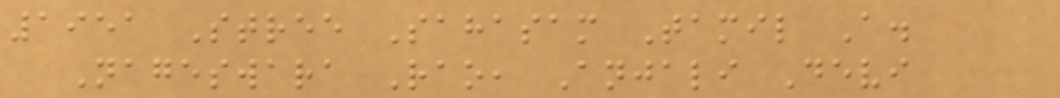1951 Stree Sahasam Tamil A.
Nageswara Rao, Anjali Devi
